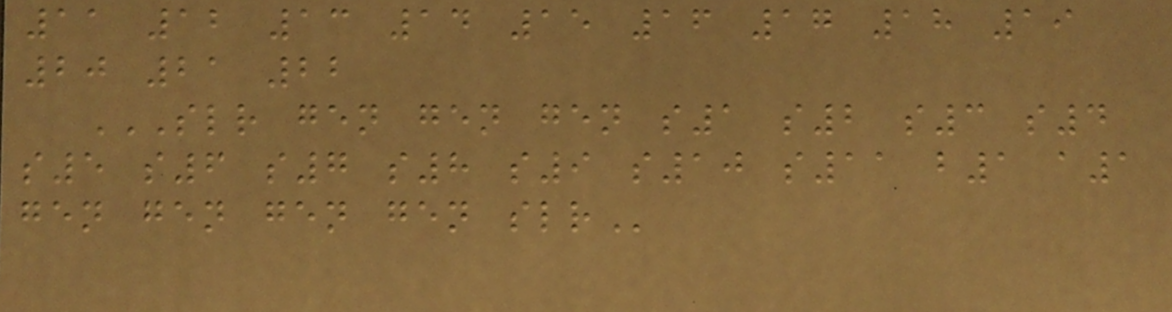11 12 13 14 15 16 17 18 19
20 21 22
SLR GEN GEN GEN S1 S2 S3 S4
S5 S6 S7 S8 S9 S10 S11 B1 A1
GEN GEN GEN GEN SLR
